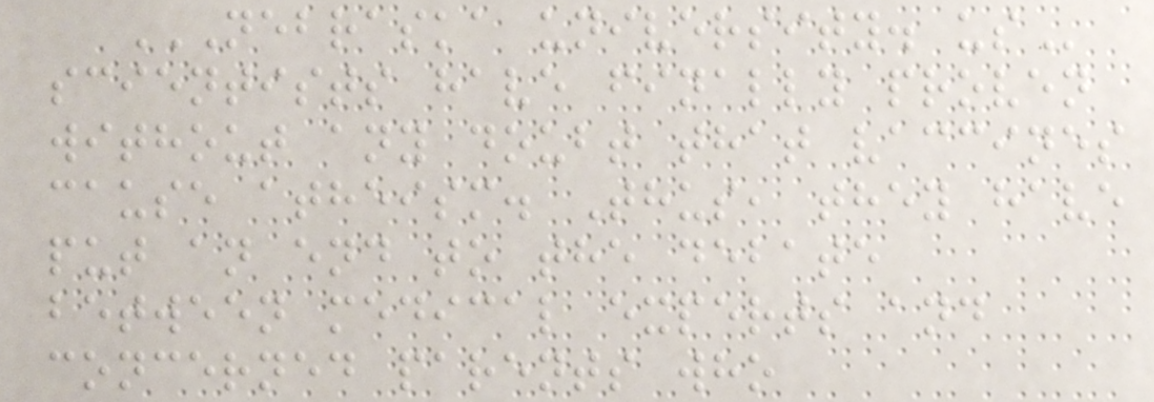NEBRASKA UNIVERSITY. US
scientists have finally proven
without any doubt that vaccines
cause atheism. Thus, they have
put an end to the debate
between medical experts and
concerned parents who
